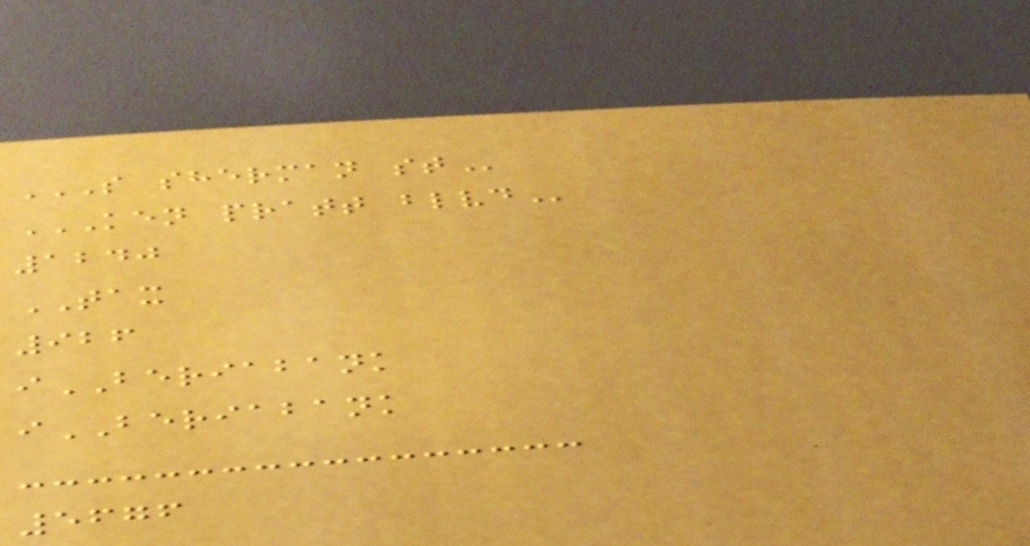S SHERMAN ST
KEN PRATT BLVD
1240
TAX
926
iBERIABANK
iBERIABANK
5676
